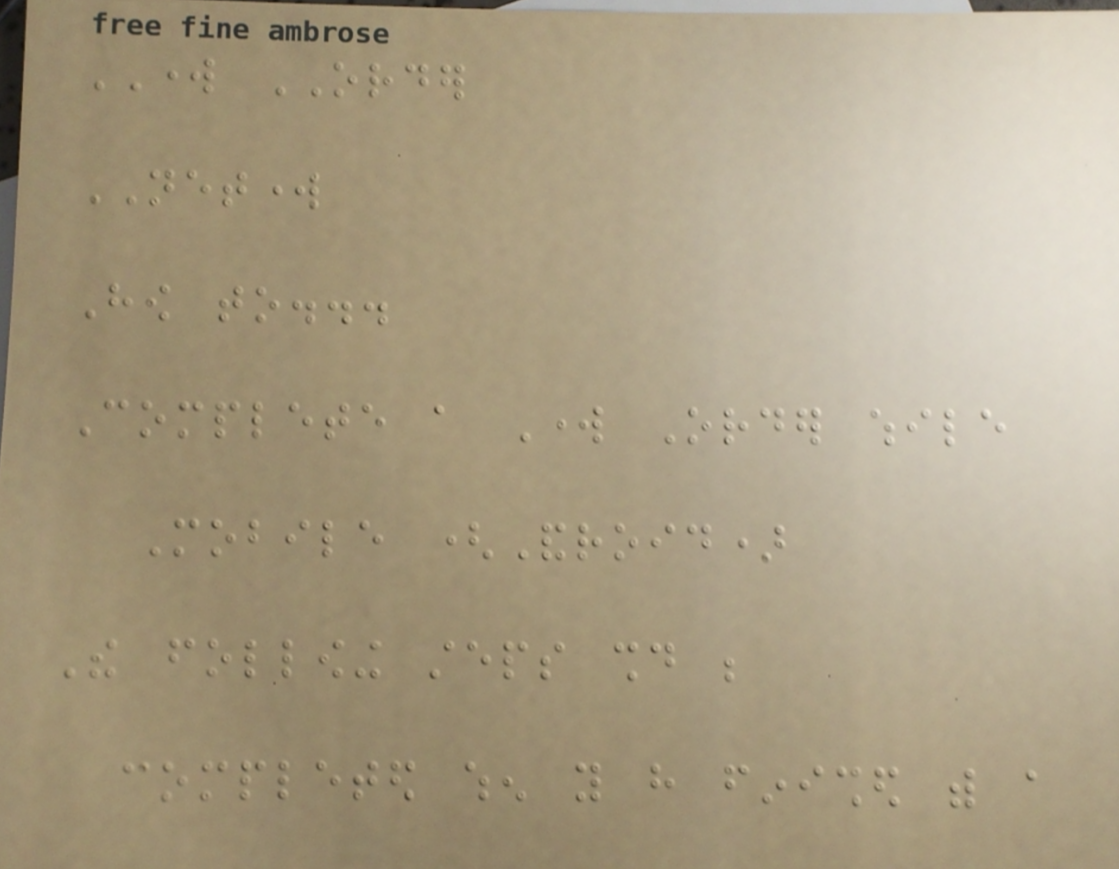WORK ORDER
NETWORK
How to...
Complete a Work Order while
Mobile (Android)
The following steps should be
completed when you have finished with a
